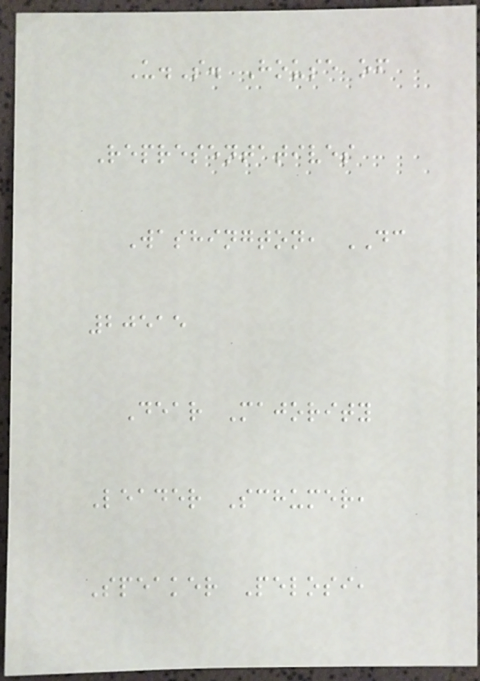U.S. House of
Representatives
Washington, DC
20515
Dear Majority
Leader Schumer,
Speaker Pelosi,
